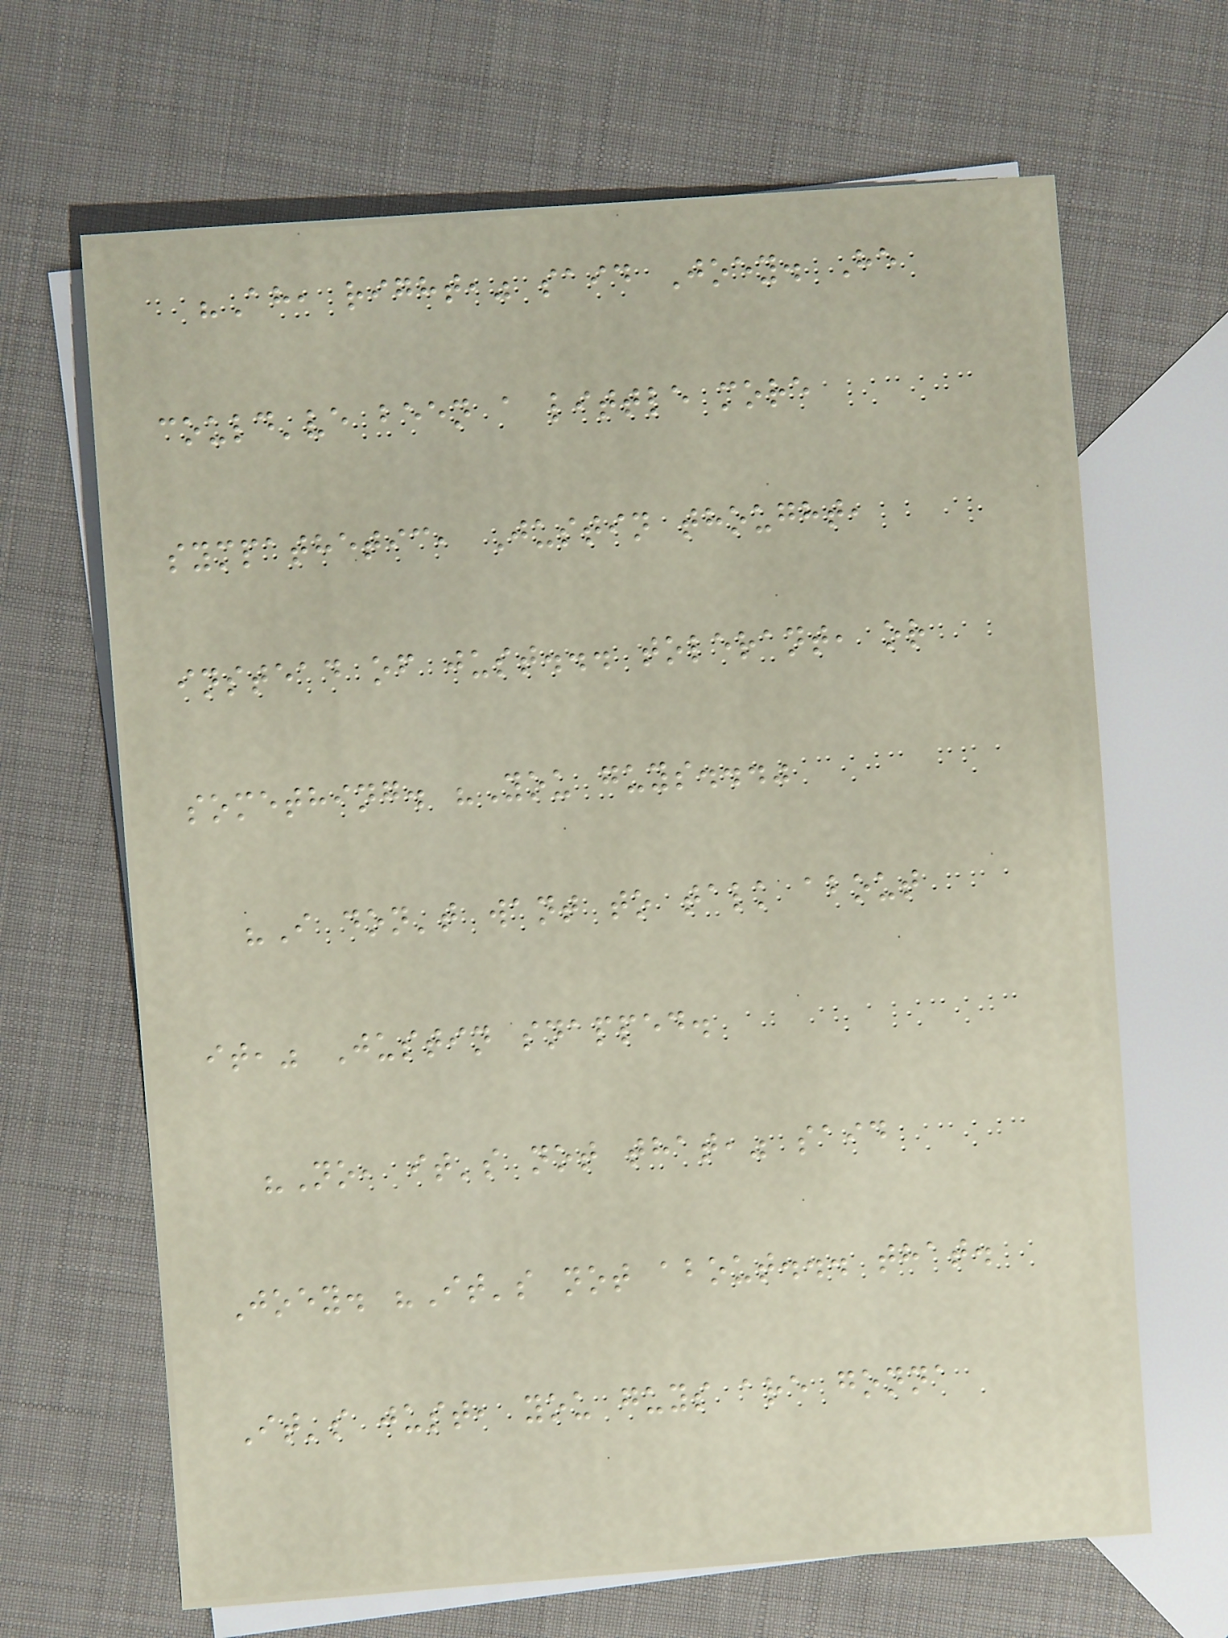"Ah, right," said Joey. He
could've been a little more
sympathetic, Justin thought,
instead of just... tolerant, or
something. "You guys..."
"I don't want to talk about
it," Justin snapped.
"No, it's not that," said
Joey. "It's not about... that.
It's just, you guys are gonna
